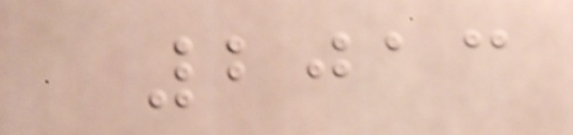2013
